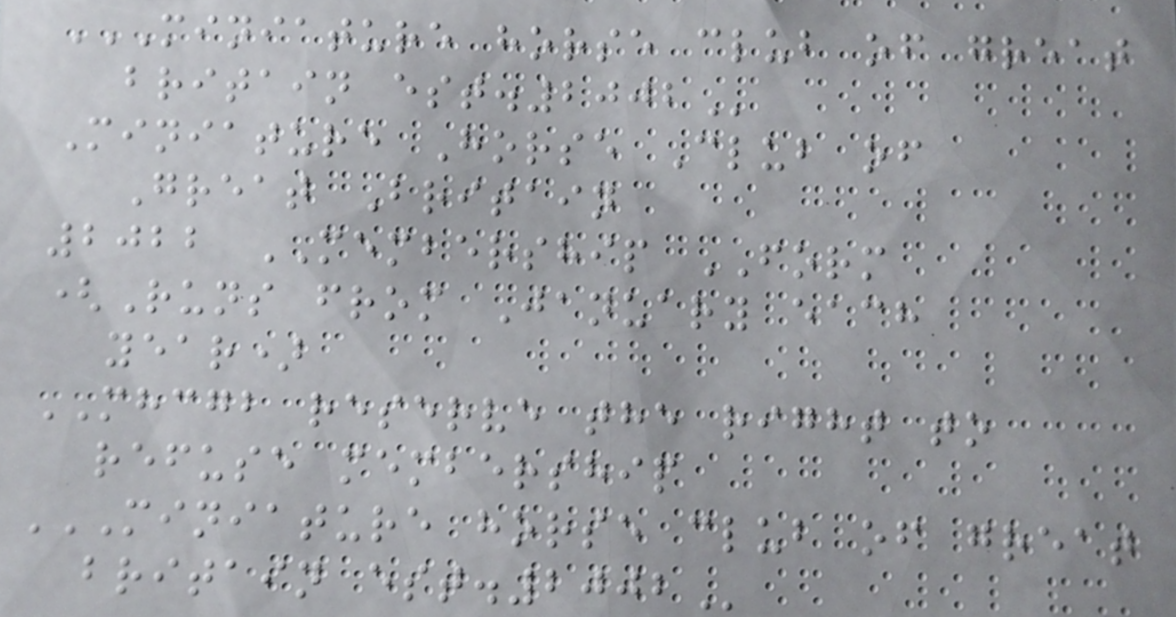MINIATURE HORSE CLUB OF GREAT
BRITAIN EST.2002
Miniature Horse Club of
Great Britain
2022 MEMBERSHIP FORM
(Runs from January each
year)
MHCGB reserve the right to
refuse membership
MINIATURE HORSE CLUB OF GREAT
BRITAIN EST.2002
